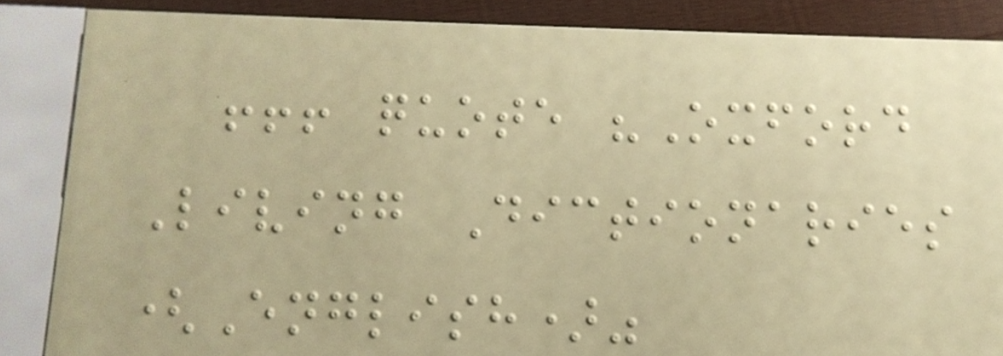!!! quote "Oxford
Living Dictionaries
(English)"
